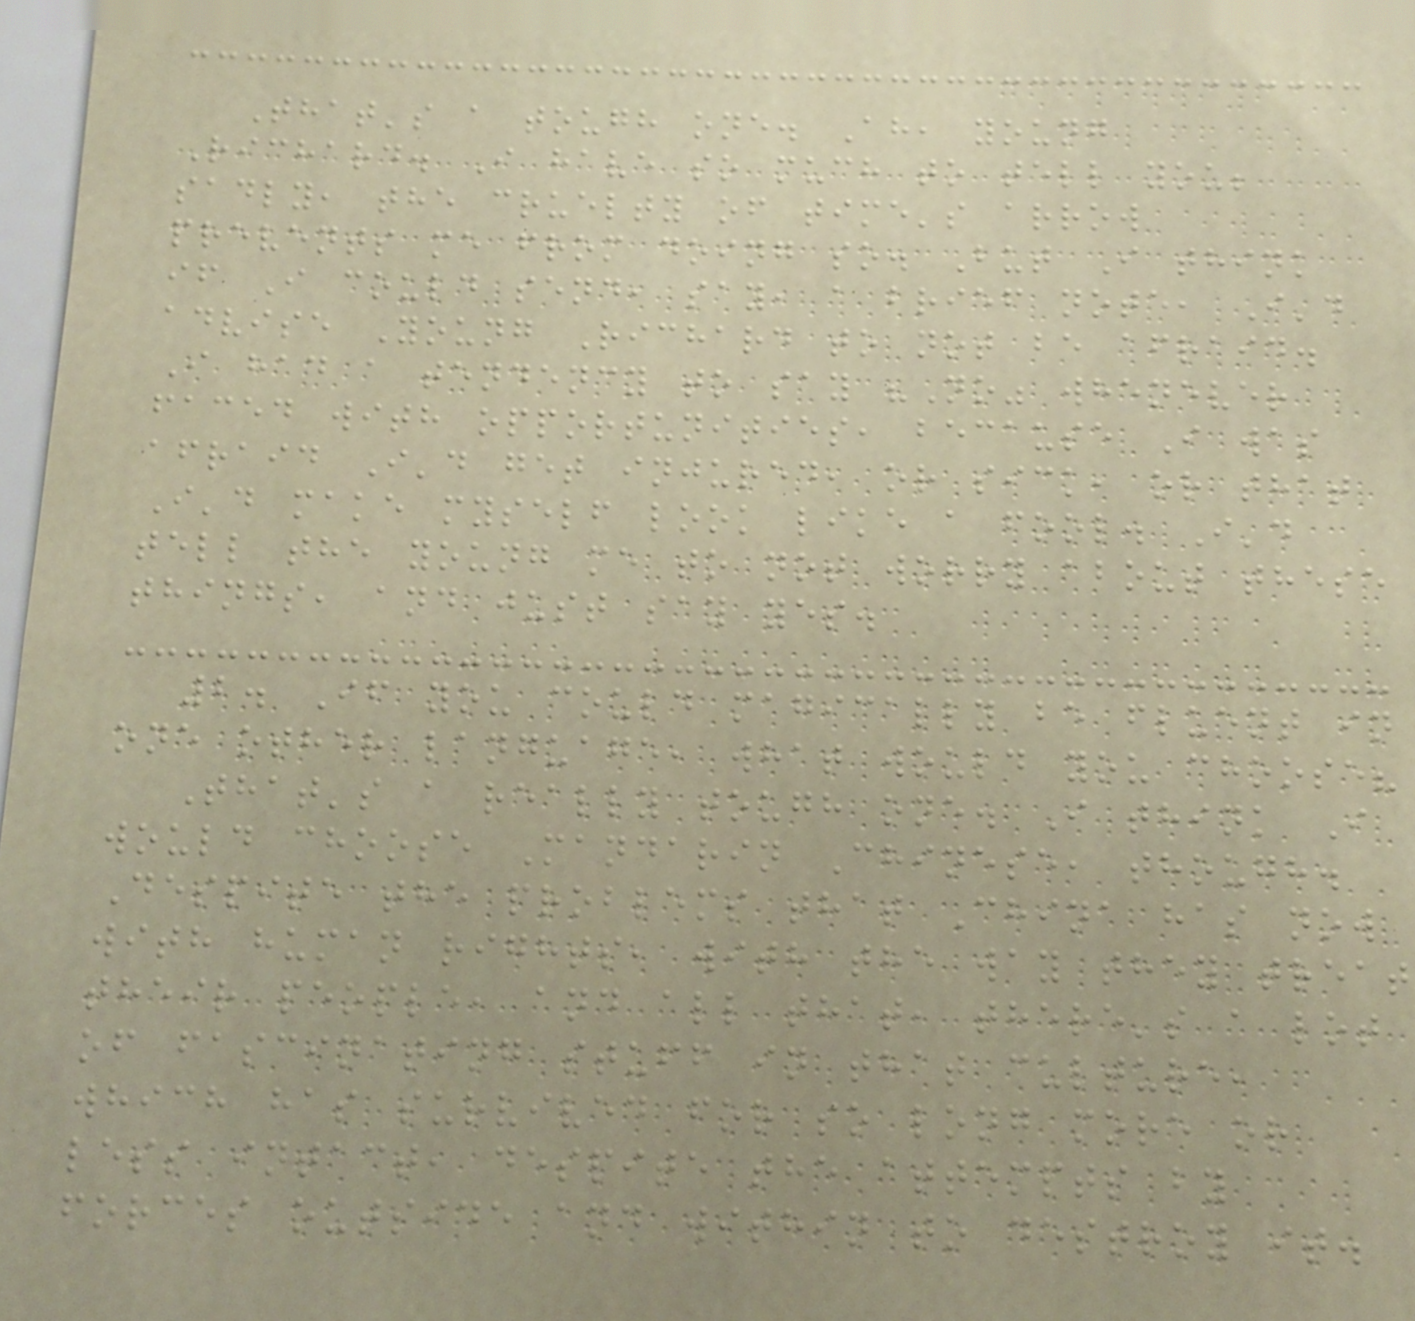That's a tough one. Ah, young
Richard. I have so much to tell you;
sadly, the cruelty of time's arrow
prevents me from doing so. But I think
if I could send, say, a brief note, I'd
advise Young Richard to not be afraid.
I had a tendency to say "No" whenever
faced with opportunities, because I was
afraid I'd get injured, or sick, or that
I'd make myself look like a fool. I'd
tell the young me to not worry about these
things, and just say yes.
2. If you could magically be fluent in
one other language, what would you choose?
That's a really tough one. I think I
would choose Mandarin Chinese, though.
Despite the problems that China has now
with human rights, with the way they treat
their people, and all that, there's a lot
of fascinating stuff in that culture,
which has survived for so long more or
less intact, despite the attempts by
forces outside and within to destroy it.
